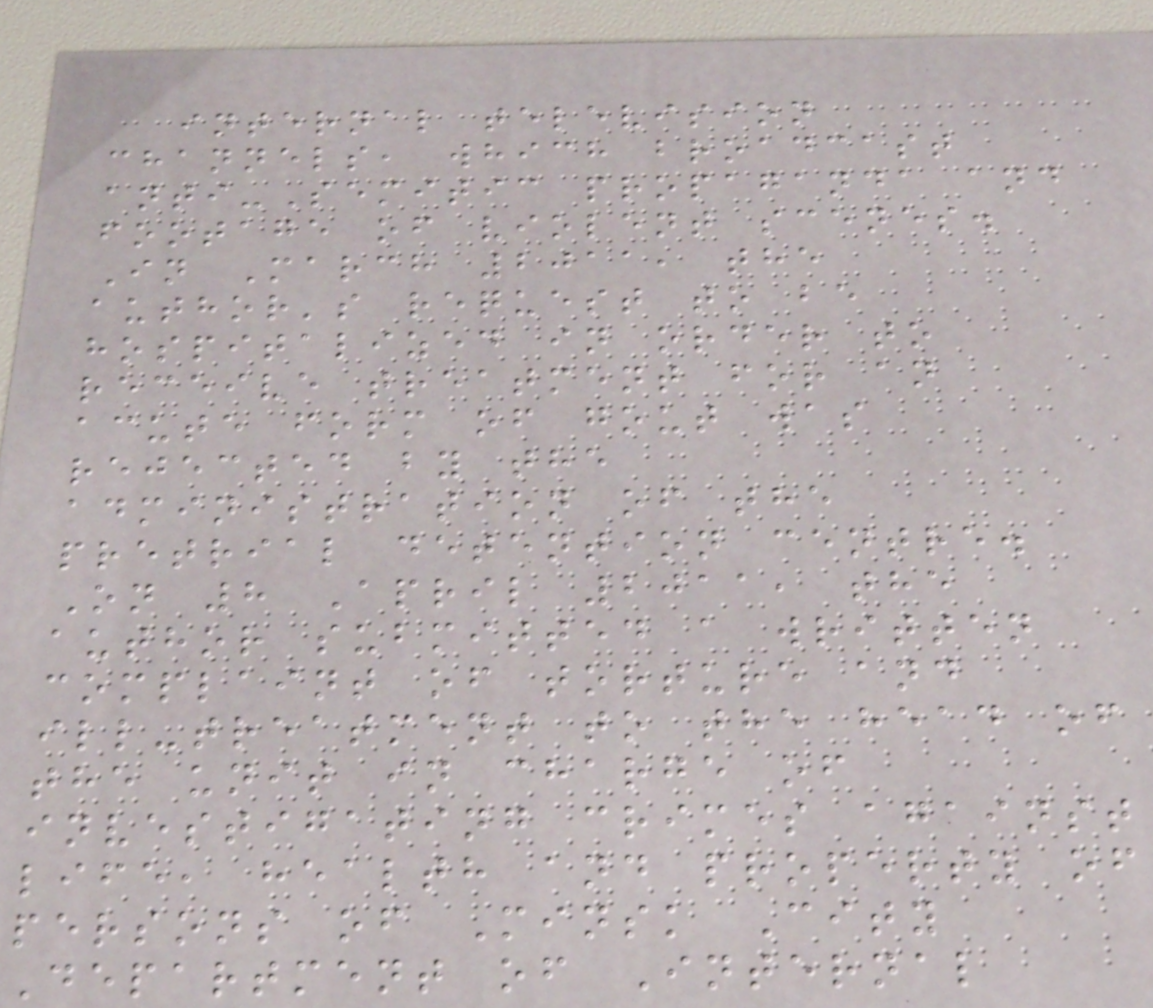internal television
channels, which broadcast
anti-Semitic propaganda and
footage of violent scenes.
In March 2011, the
author's request to be
hospitalized in order to
receive treatment for an
acute form of gout was
rejected by the
administration of the
pretrial detention centre.
On 8 April 2011, the
author submitted a written
complaint of torture and
ill-treatment to the head of
the unit in charge of
investigating crimes against
life, health and property of
persons of Minsk City
Department of Internal
